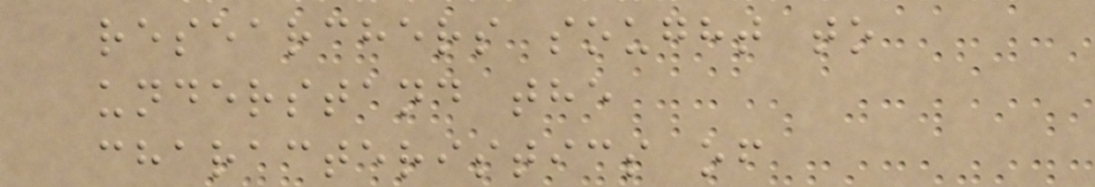researchers sought to
understand the
characteristics of
